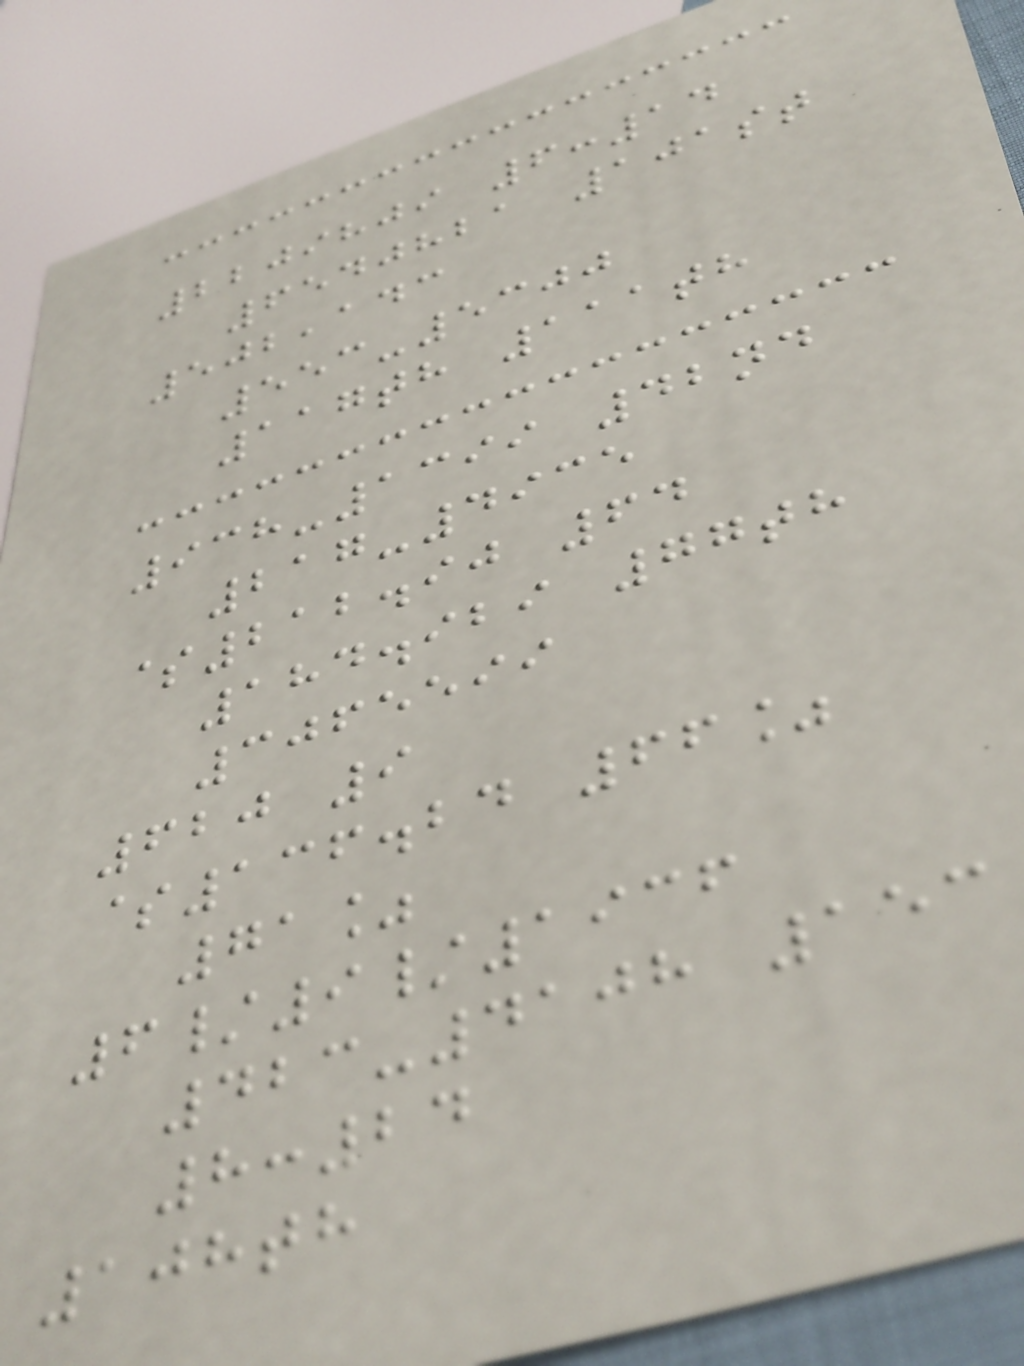2209809 6:14
6540821 101st
502,143
553-5300
117th 111th
938-1399 42nd
217-4935
$212.90 64
184.929 77th
3065599
620 9
$136.24 66%
71%
6/9/1936
423-4108 153
8:24
108th
